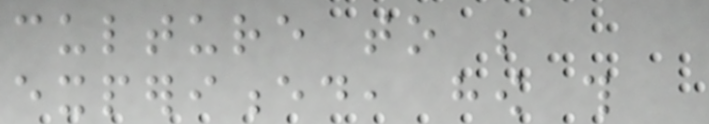culture to be
experienced, how this
